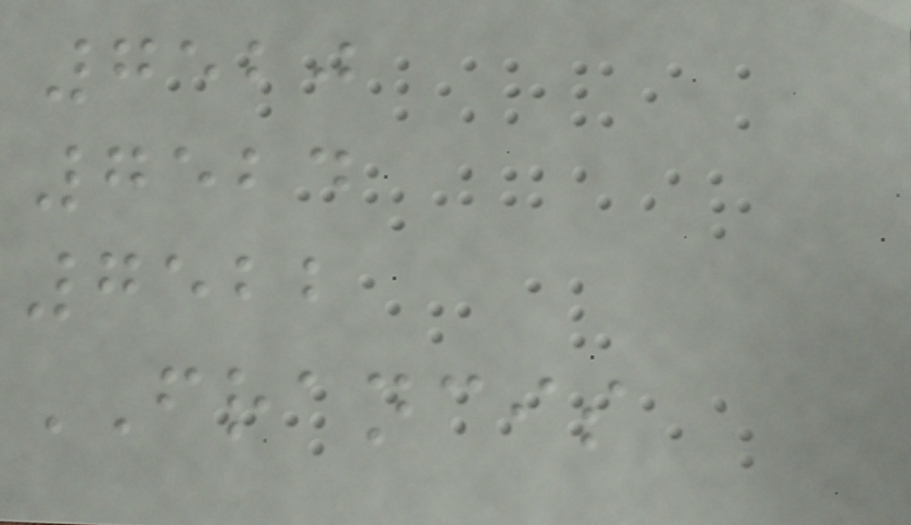7520
7524
7522
FRANCIS
